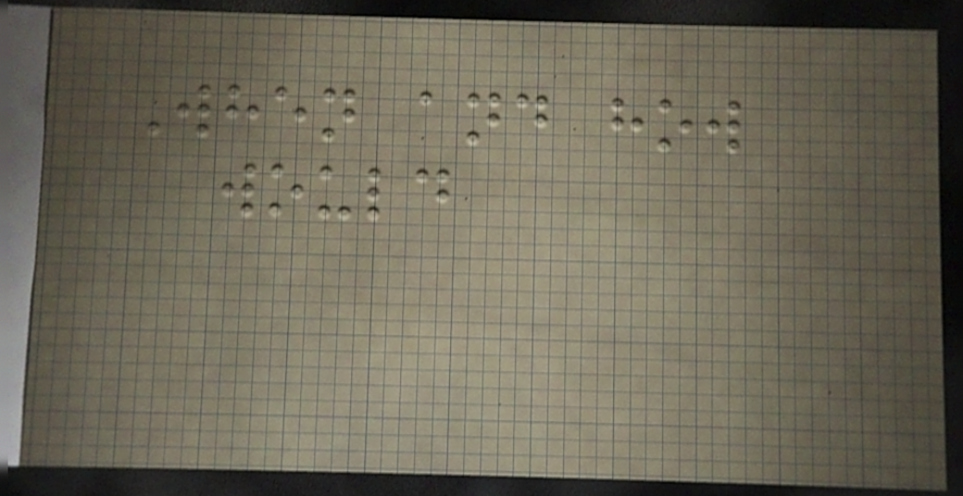When and how
would
